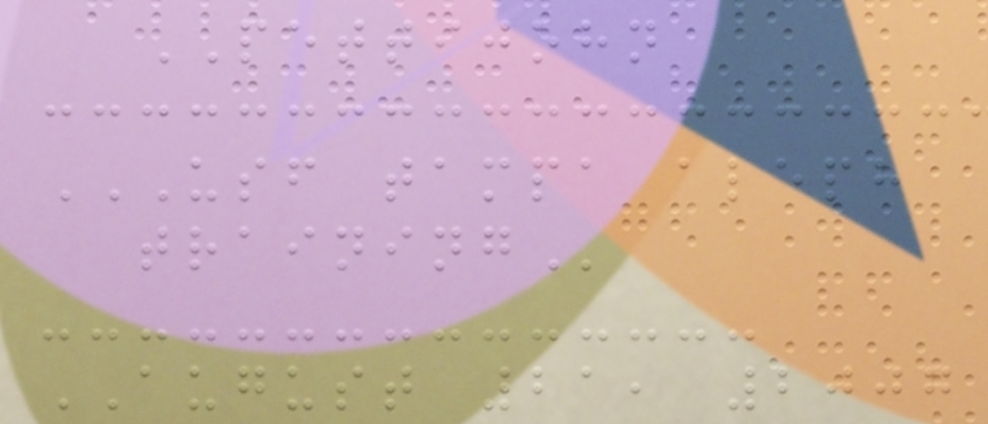PETTIJOHN
USF TAMPA ALEPH
TRAINING
AUGUST 21, 2007
